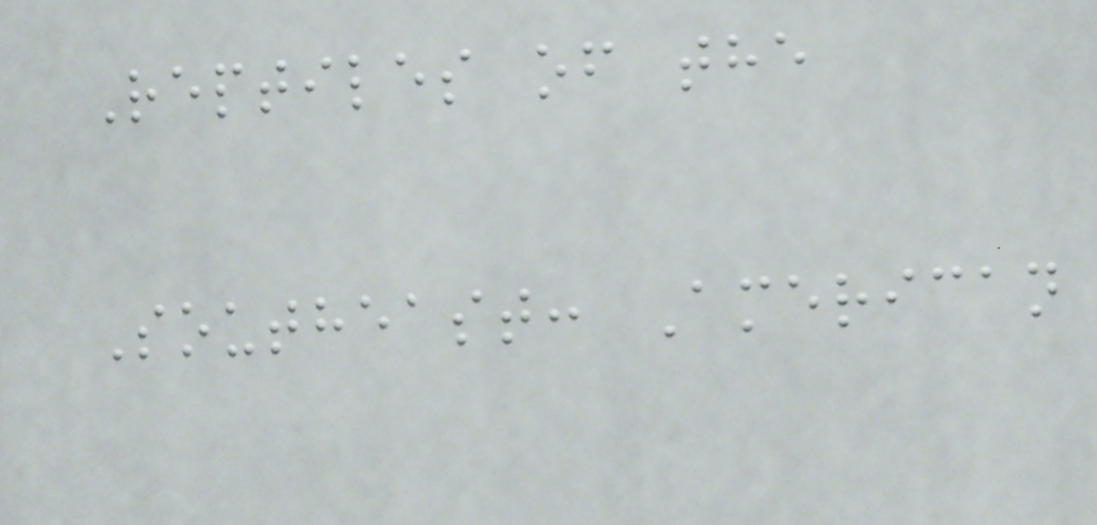Reptiles of the
Southeast: American
